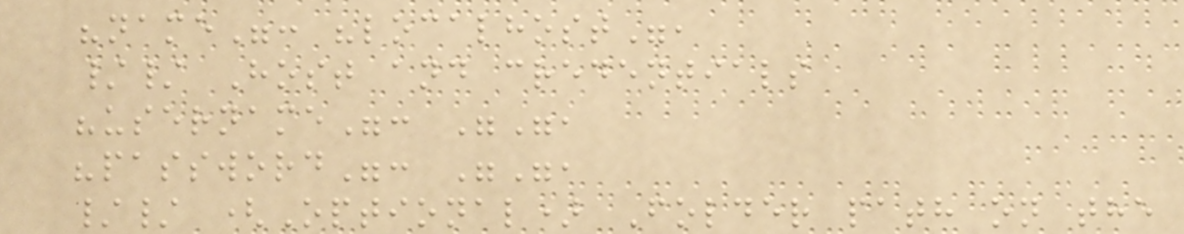"name": "localhost",
// Host and credentials
"username": "",
"password": "",
// (Optional) Folder path on the
